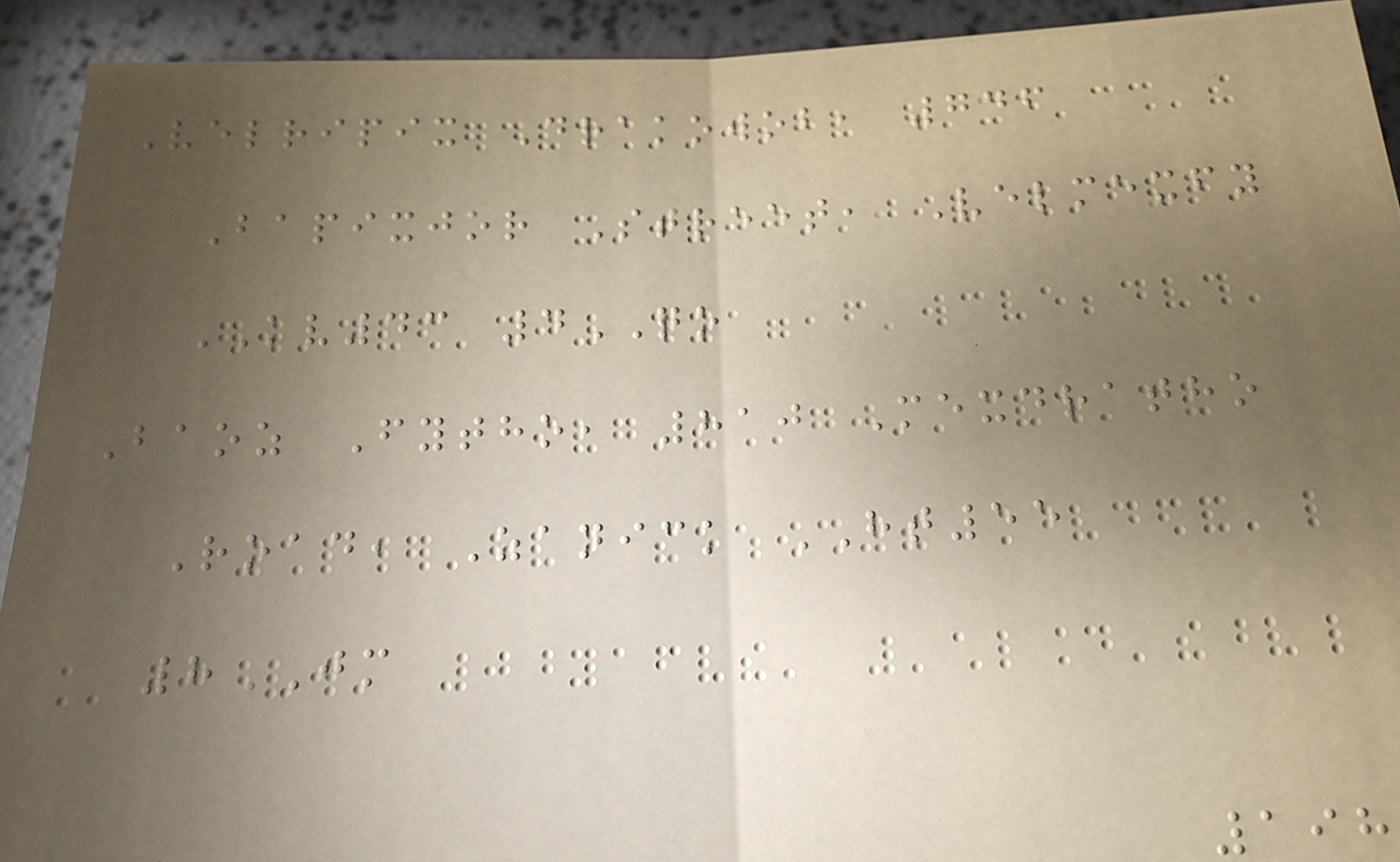Velripix Drakowob, 746
Bapixjor Street, Velmexfy
KV43 4QO
Baoz Fytho, 810 Mexdratho
Road, Zanick HT55
8JM
198
